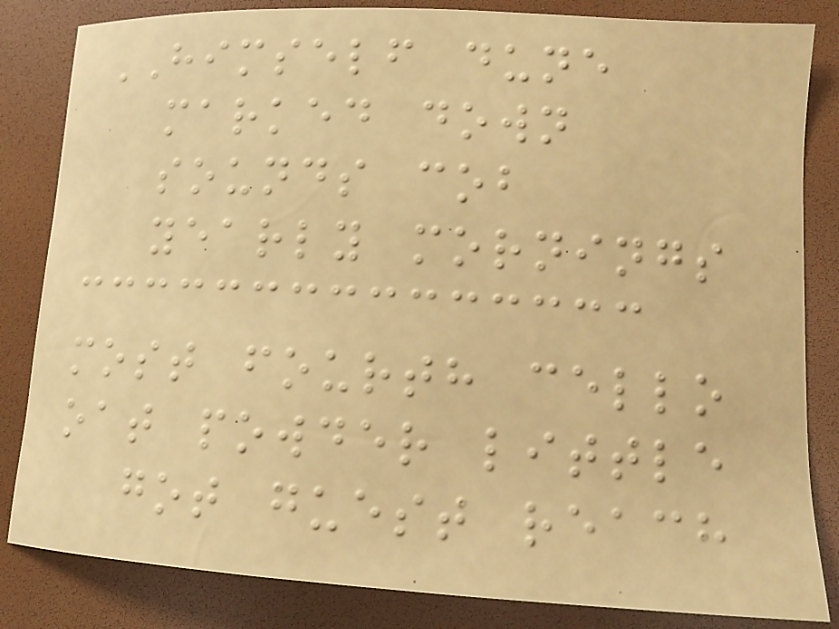HIMSELF dune
marked down
sounds cob
yearly mornings
most fourth cello
oat powder little
got guest reach
